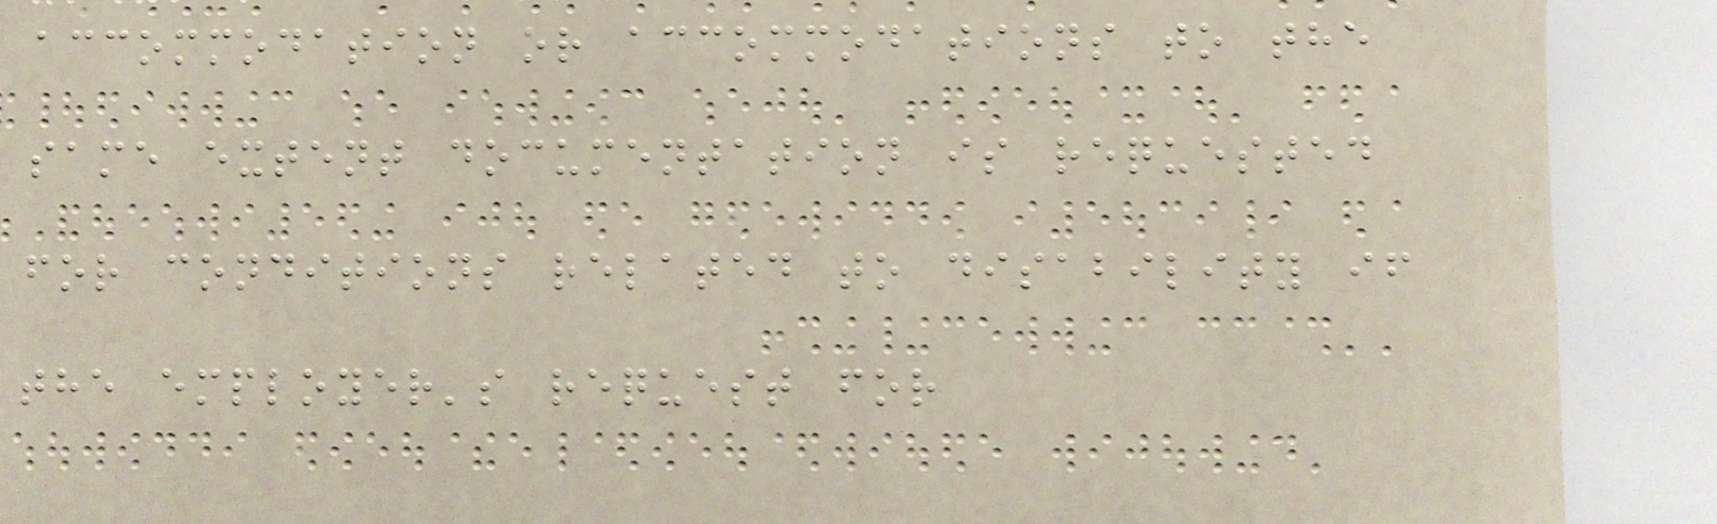accommodation or accommodations to the
same extent documentation is requested
for conditions related to disability if
the employer's request for
